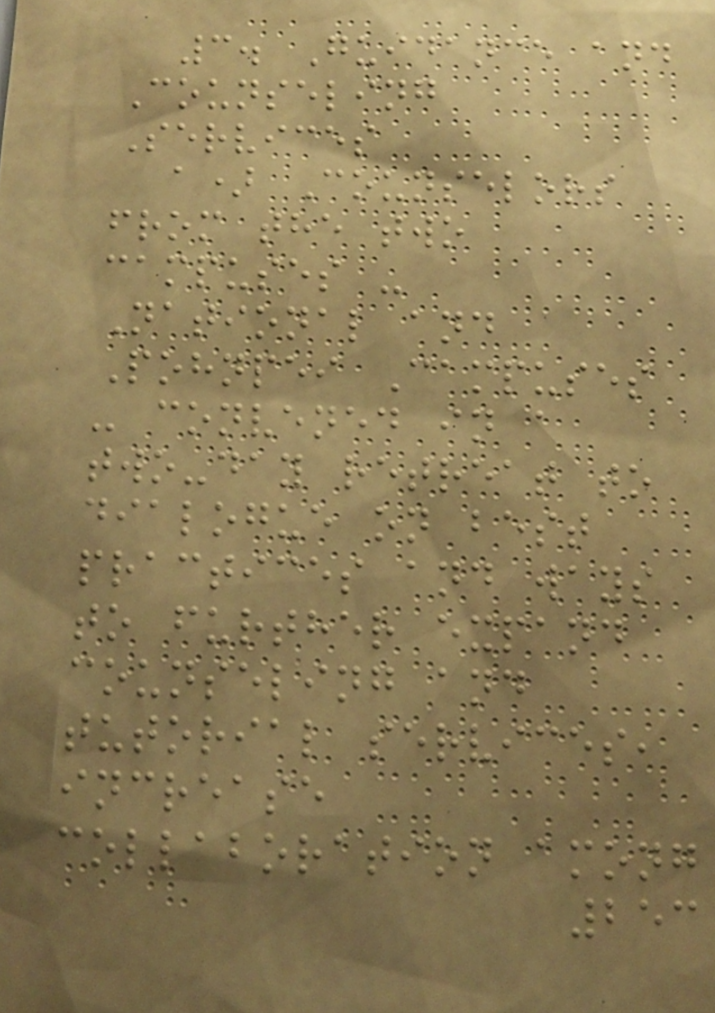3. Guidance and
Counseling
Services
a) Counselors
from the two
campuses -
National and
Pohnpei Campuses
- convened in a
two-day retreat to
dialogue on best
practices and ways
to further expand
counseling and
tutorial services,
increase
collaboration among
253
